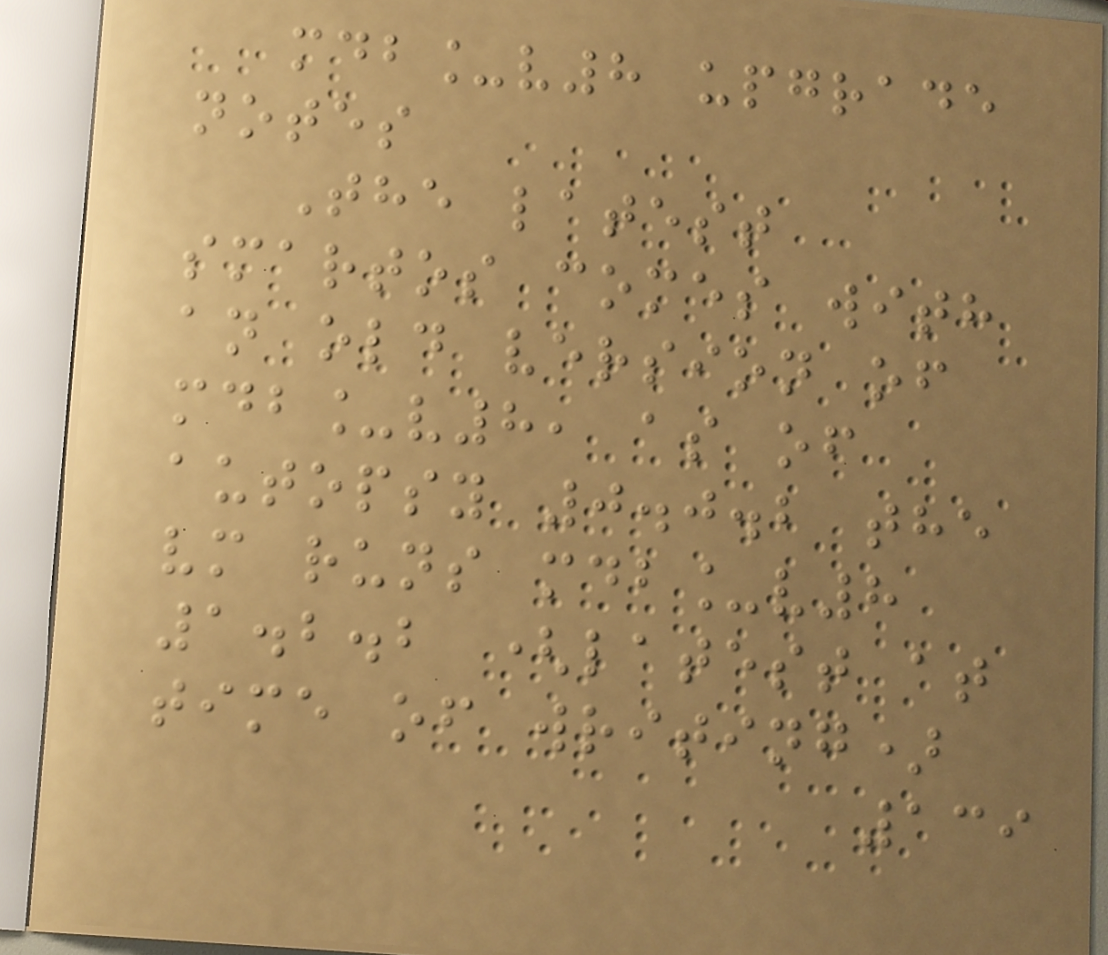mdb_v8 upgrade
notes
The latest
smartos comes with
an old version of
mdb_v8, as of
autopsy 0.0.2 the
vm runs mdb_v8
1.2.2 (latest at
time of writing)
139
